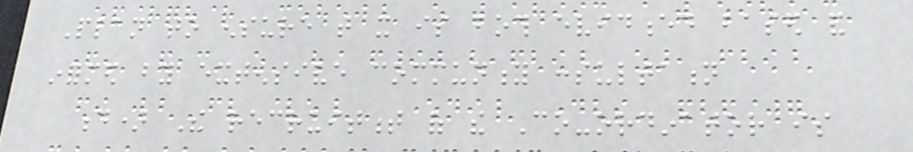Plan to ensure that it is both evidenced based and
informed by extensive community consultation
d) The recruitment of the Co-ordinator is
